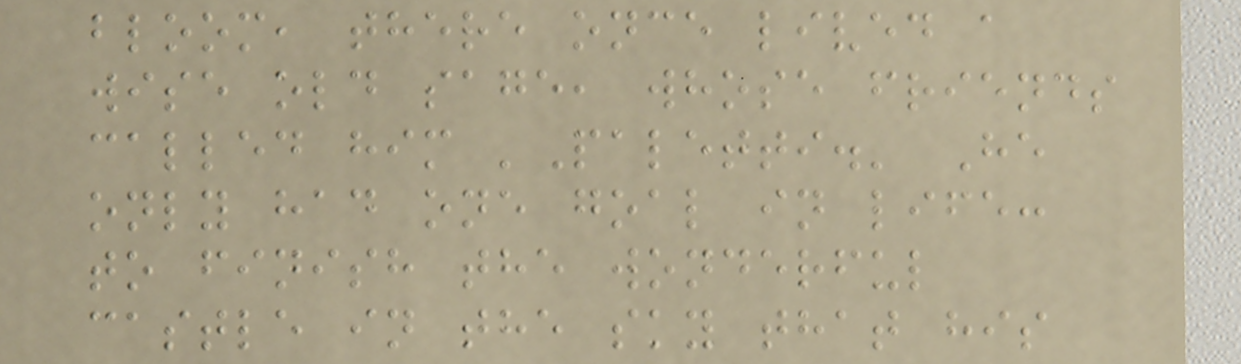bloom, there once lived a
wise old sage, whose friends
called him 'Paletti.' He
only had one goal in life:
to finish the wonderful
castle in the sky that his
